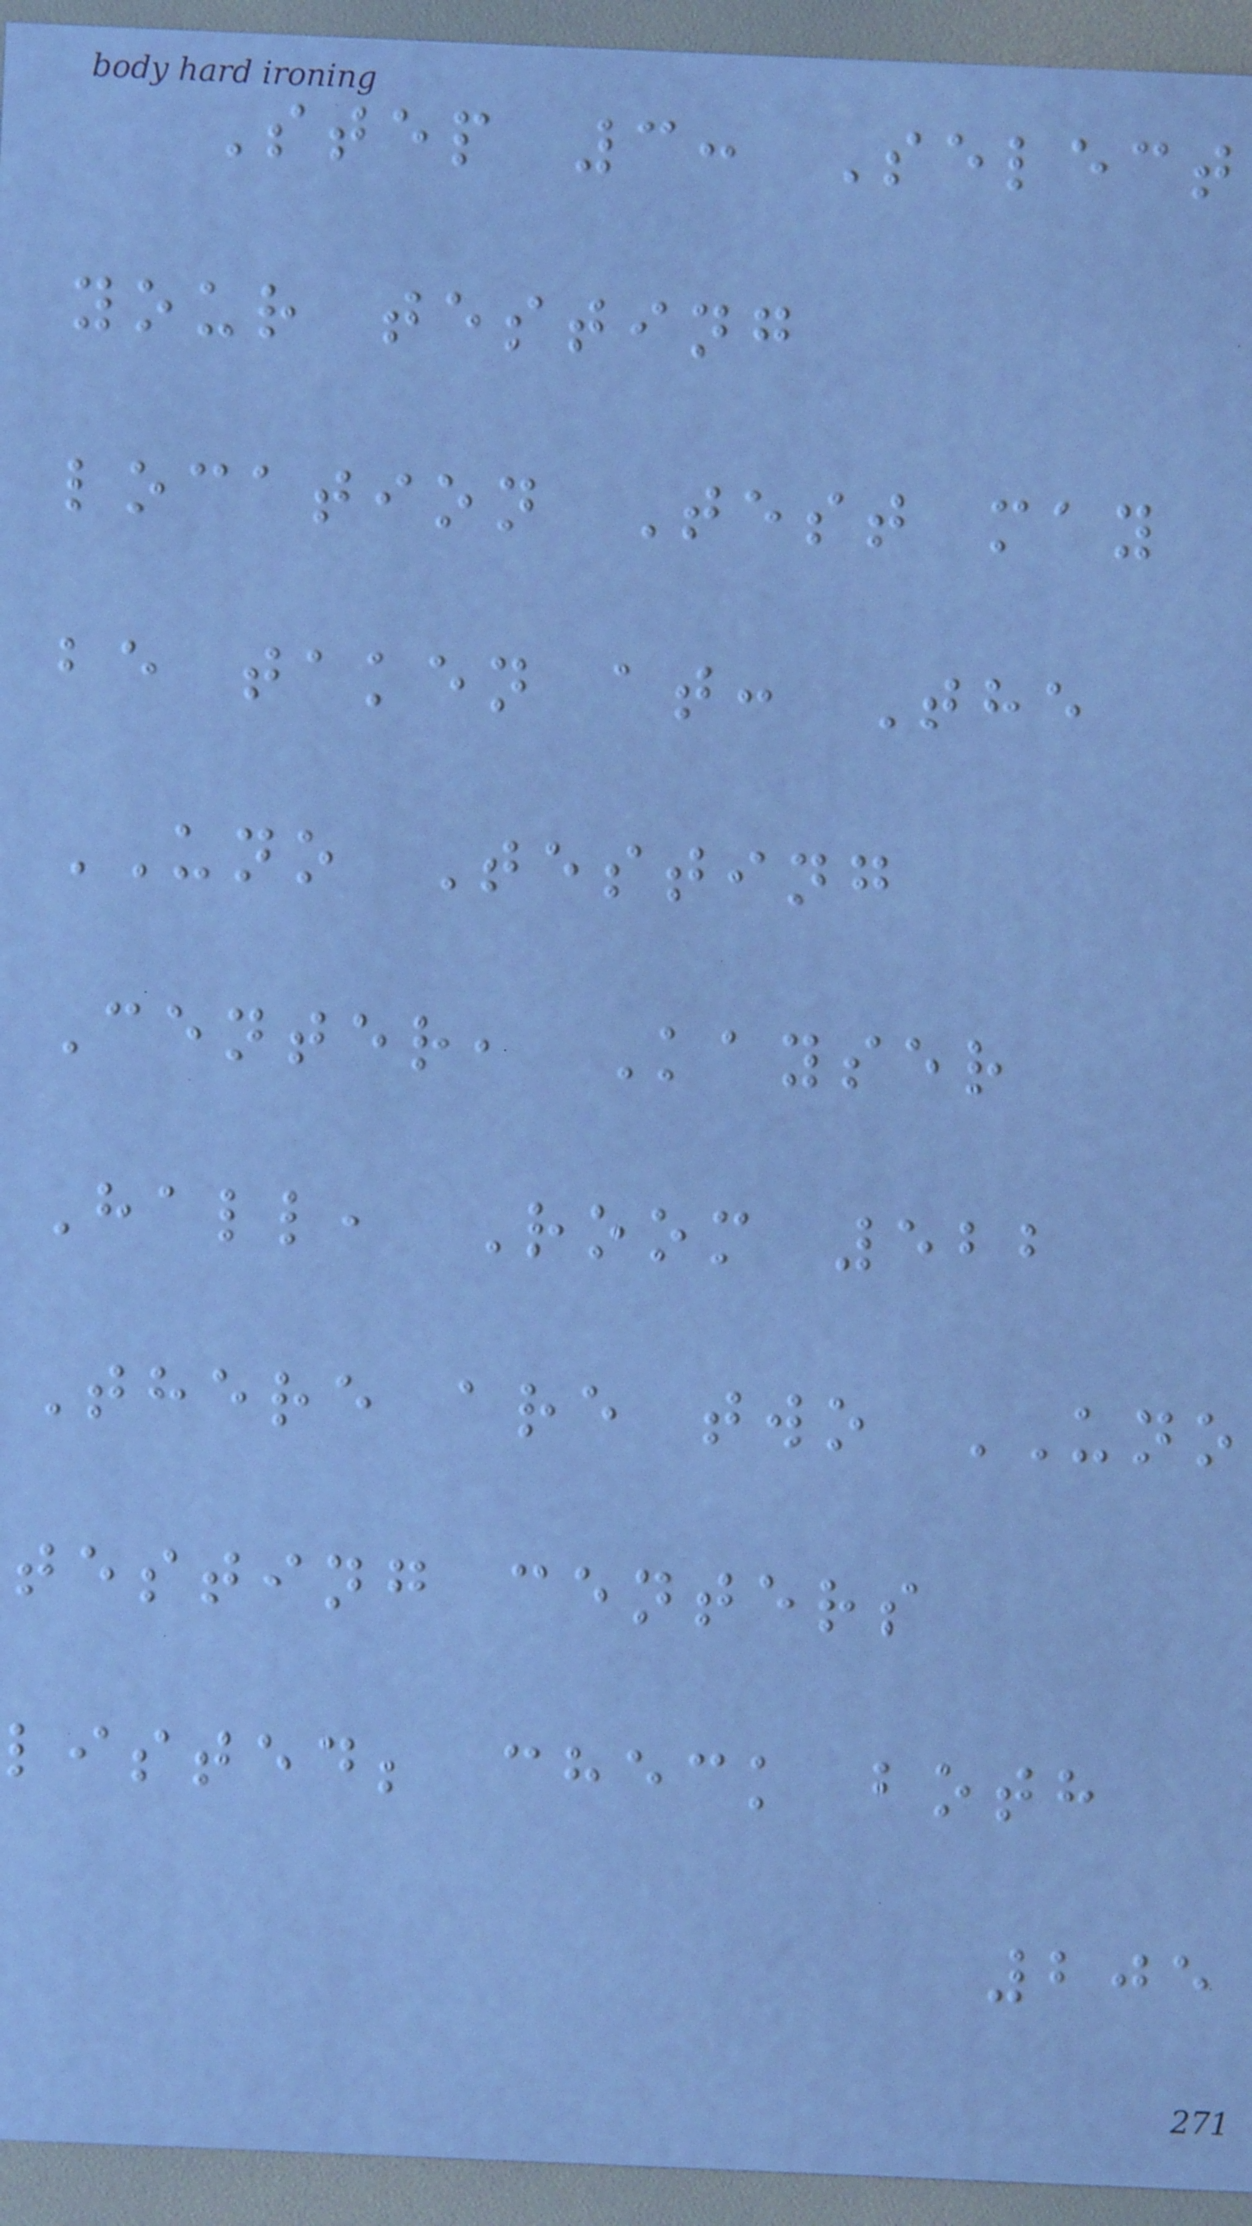Step 3: Select
your testing
location Test may
be taken at: The
UNO Testing
Center, Kayser
Hall, Room 522
There are two UNO
testing centers
listed; check both
205
